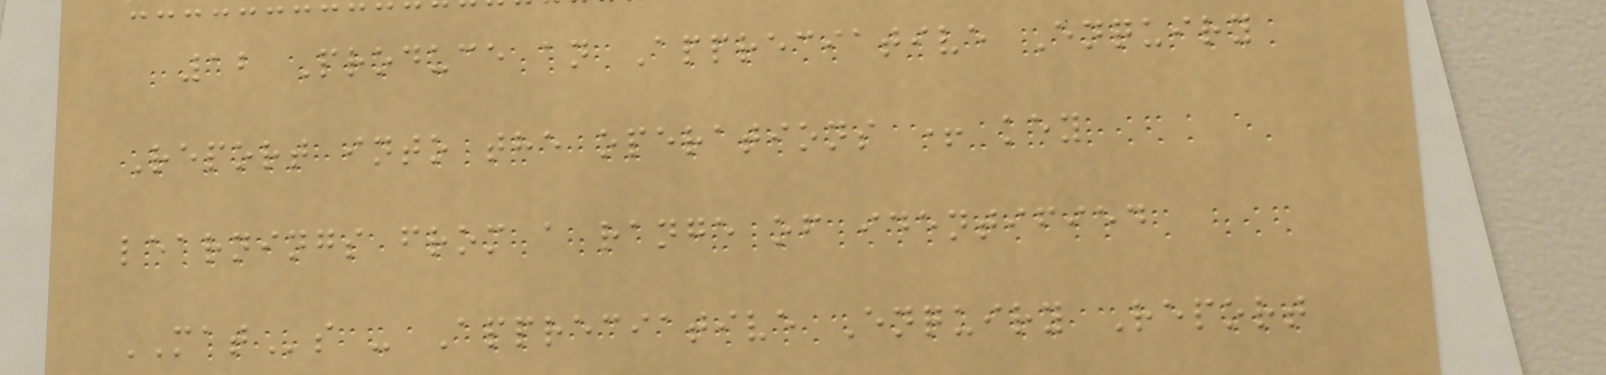12 Produce an Appreciative Enquiry
Report into the operations + key
learnings from a range of identified
MATs - Appreciative Enquiry Report
